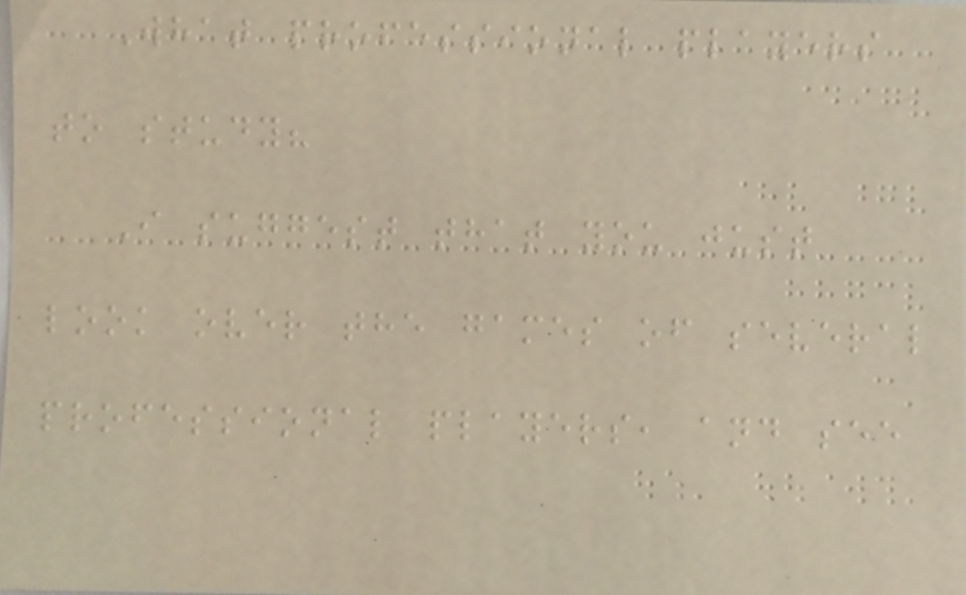What professional players
to study?
I suggest that you just
look over the games of several
professional players, and see
